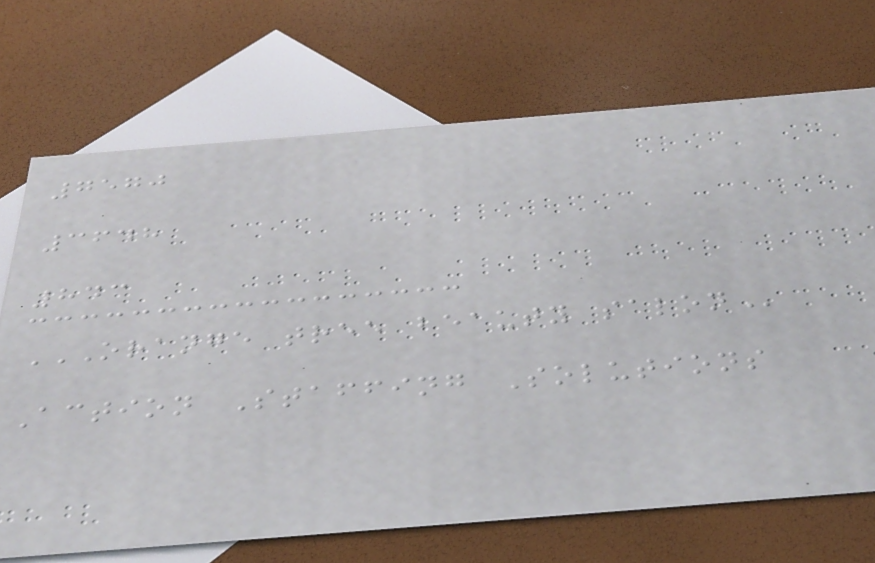7570
3648
843
ORANGE TREE BEAUTY SALON
Action Staffing Solutions
